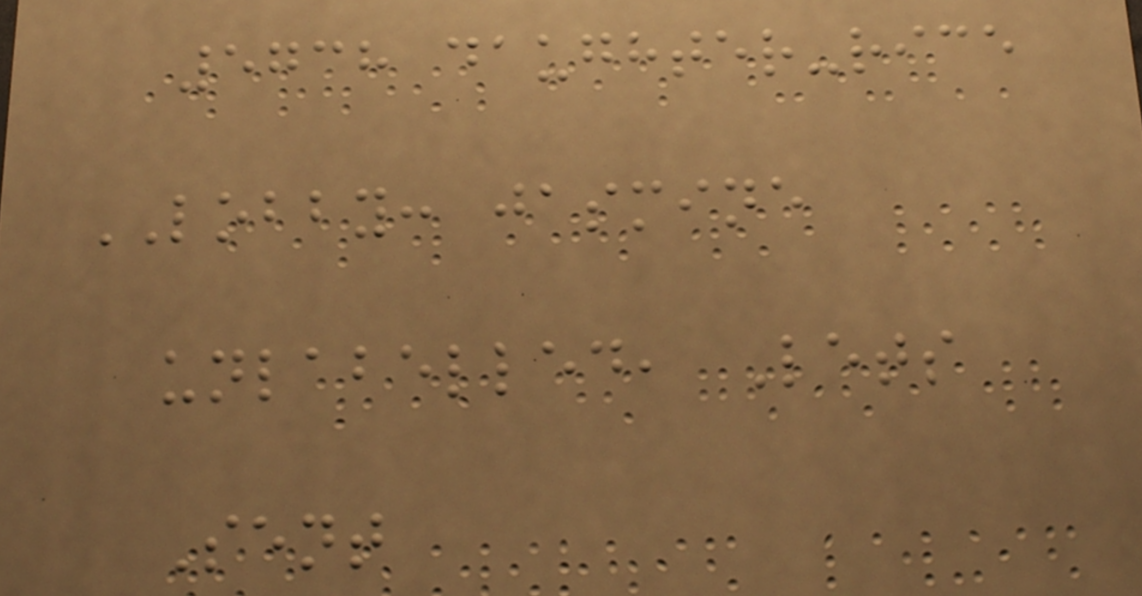5738 daughter-rice
LOBBY: jasmine
unlabelled, Lets
Sent
